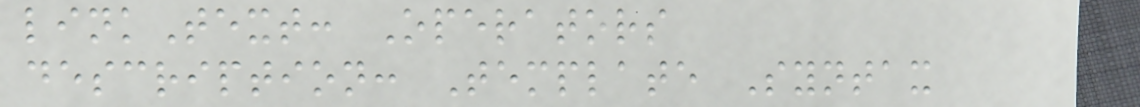linkText: Operators
description: Template Syntax
